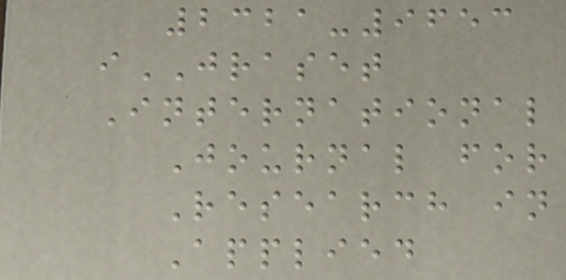2321-9653
iJRASET
International
Journal for
Research in
Applied
